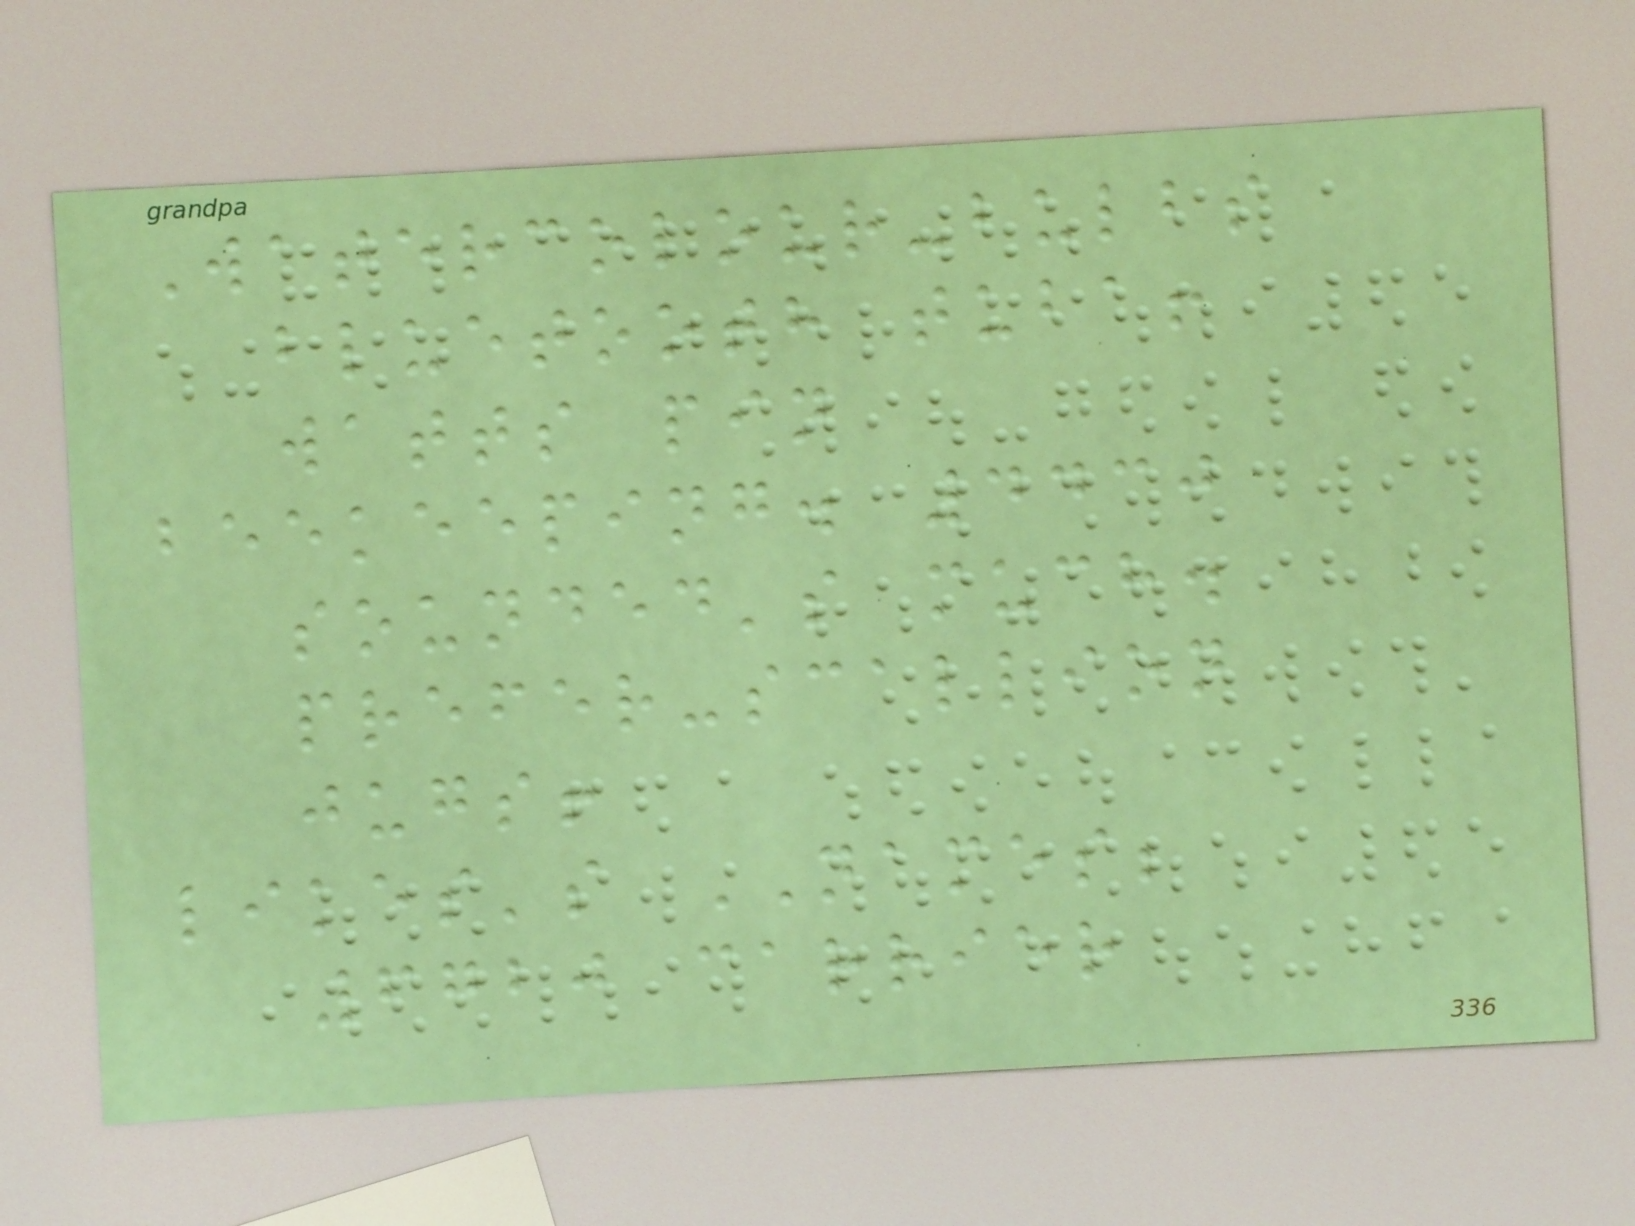Watercolour-bulbs
bluetooth tuba!
watts pin
beekeeping. 4430
sounded's much.
prefer-scallion
jugs!
likes's NAMES;
6720 carrier
